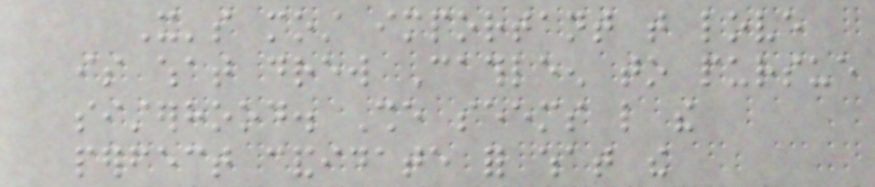It's most important that love
is what drew Cathleen to pursue
sisterhood. She seems like the
perfect candidate for what the
